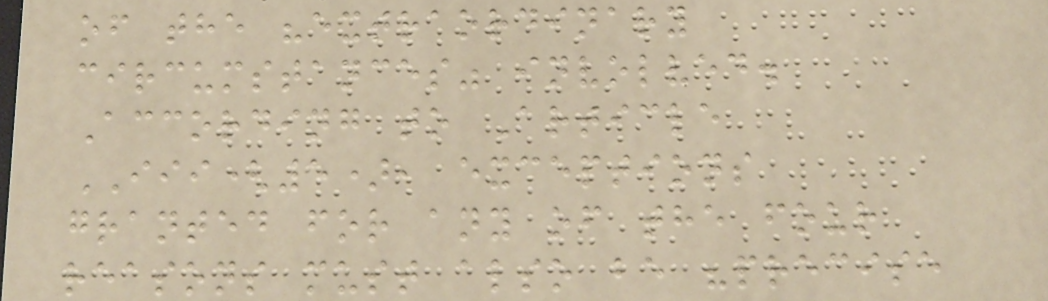of the "extraordinary
circumstances" involved.
According to Article
III(5), exceptions
granted for any of the four
reasons must also be "precise
